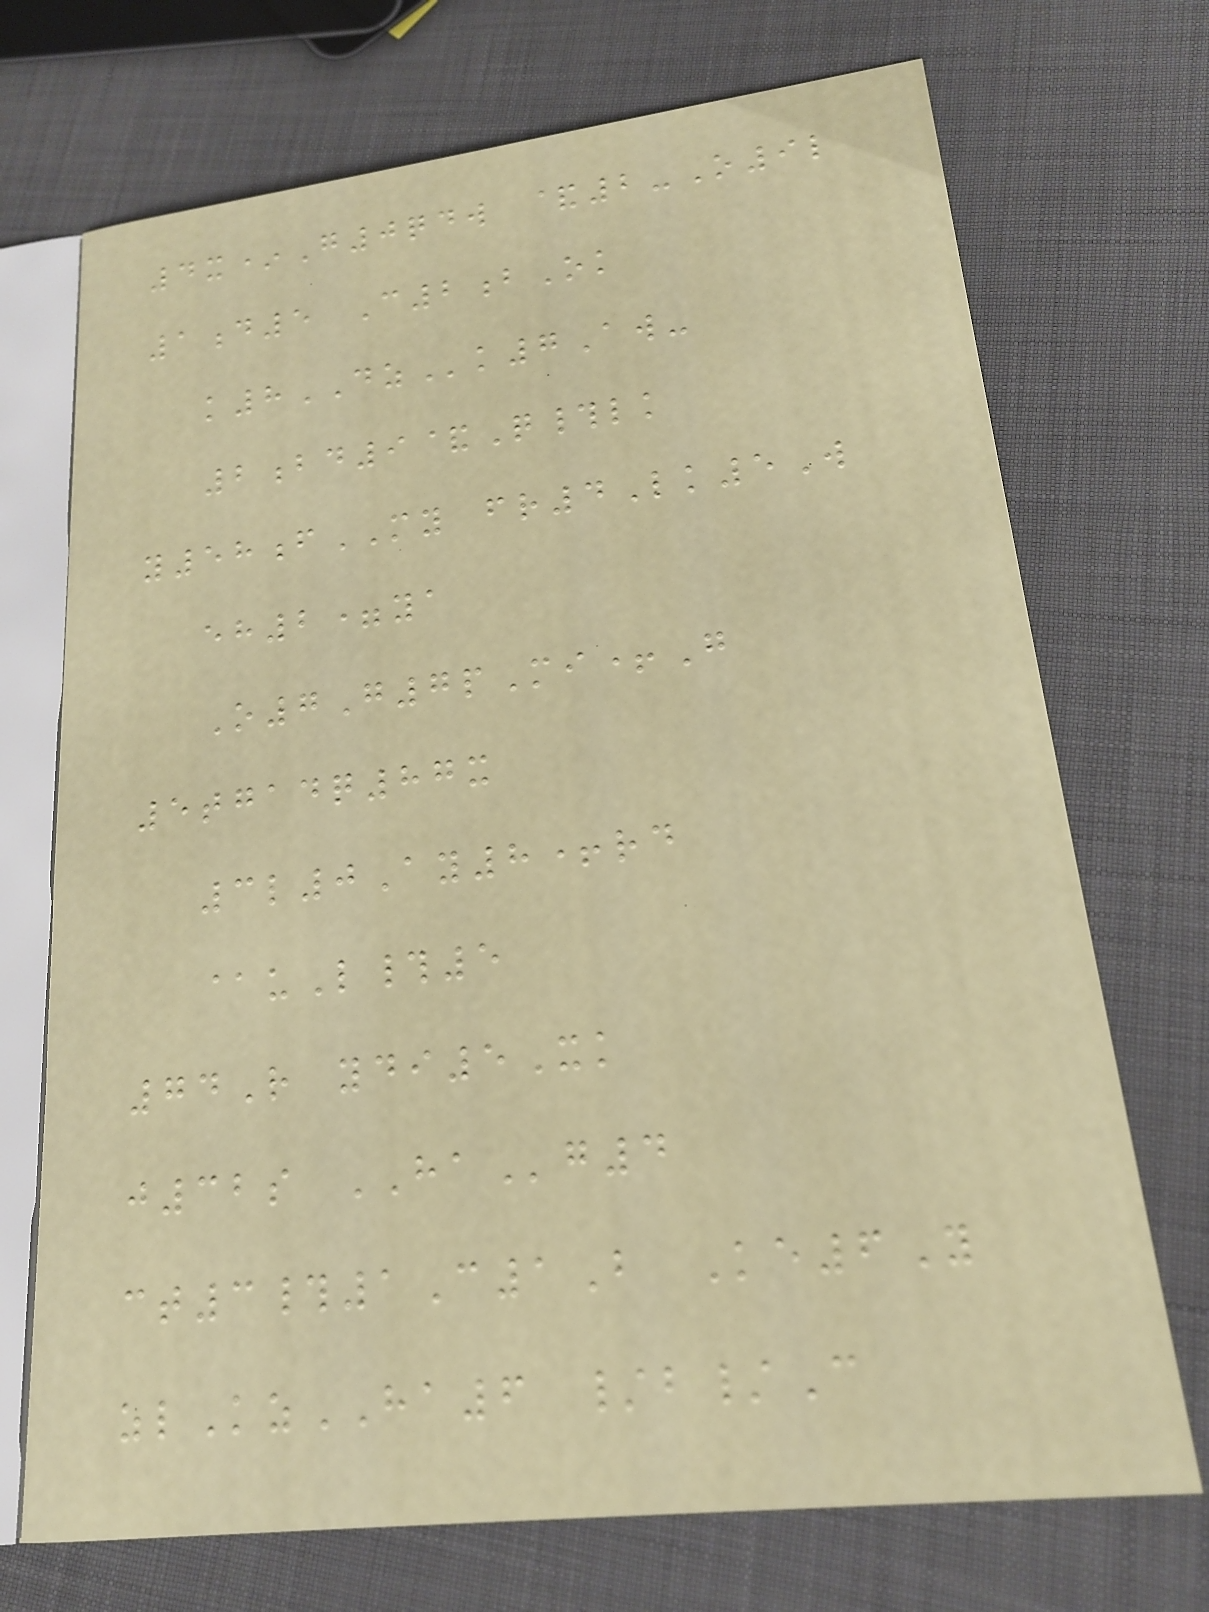4x*G0qdw &2-O9l
1d5 C2bOk
k8DZk7Aw-
2bd9&Q#lk
y58fMY fr4Lk5W
eh2=ya
O7G7pMi+G
5tgadq87x
3l0Ay8+rd
@uL#5
74R ydi5Xk
j32s HAg4
ct3#1C1B Ke6Y
zlKzHA6 /b/C
